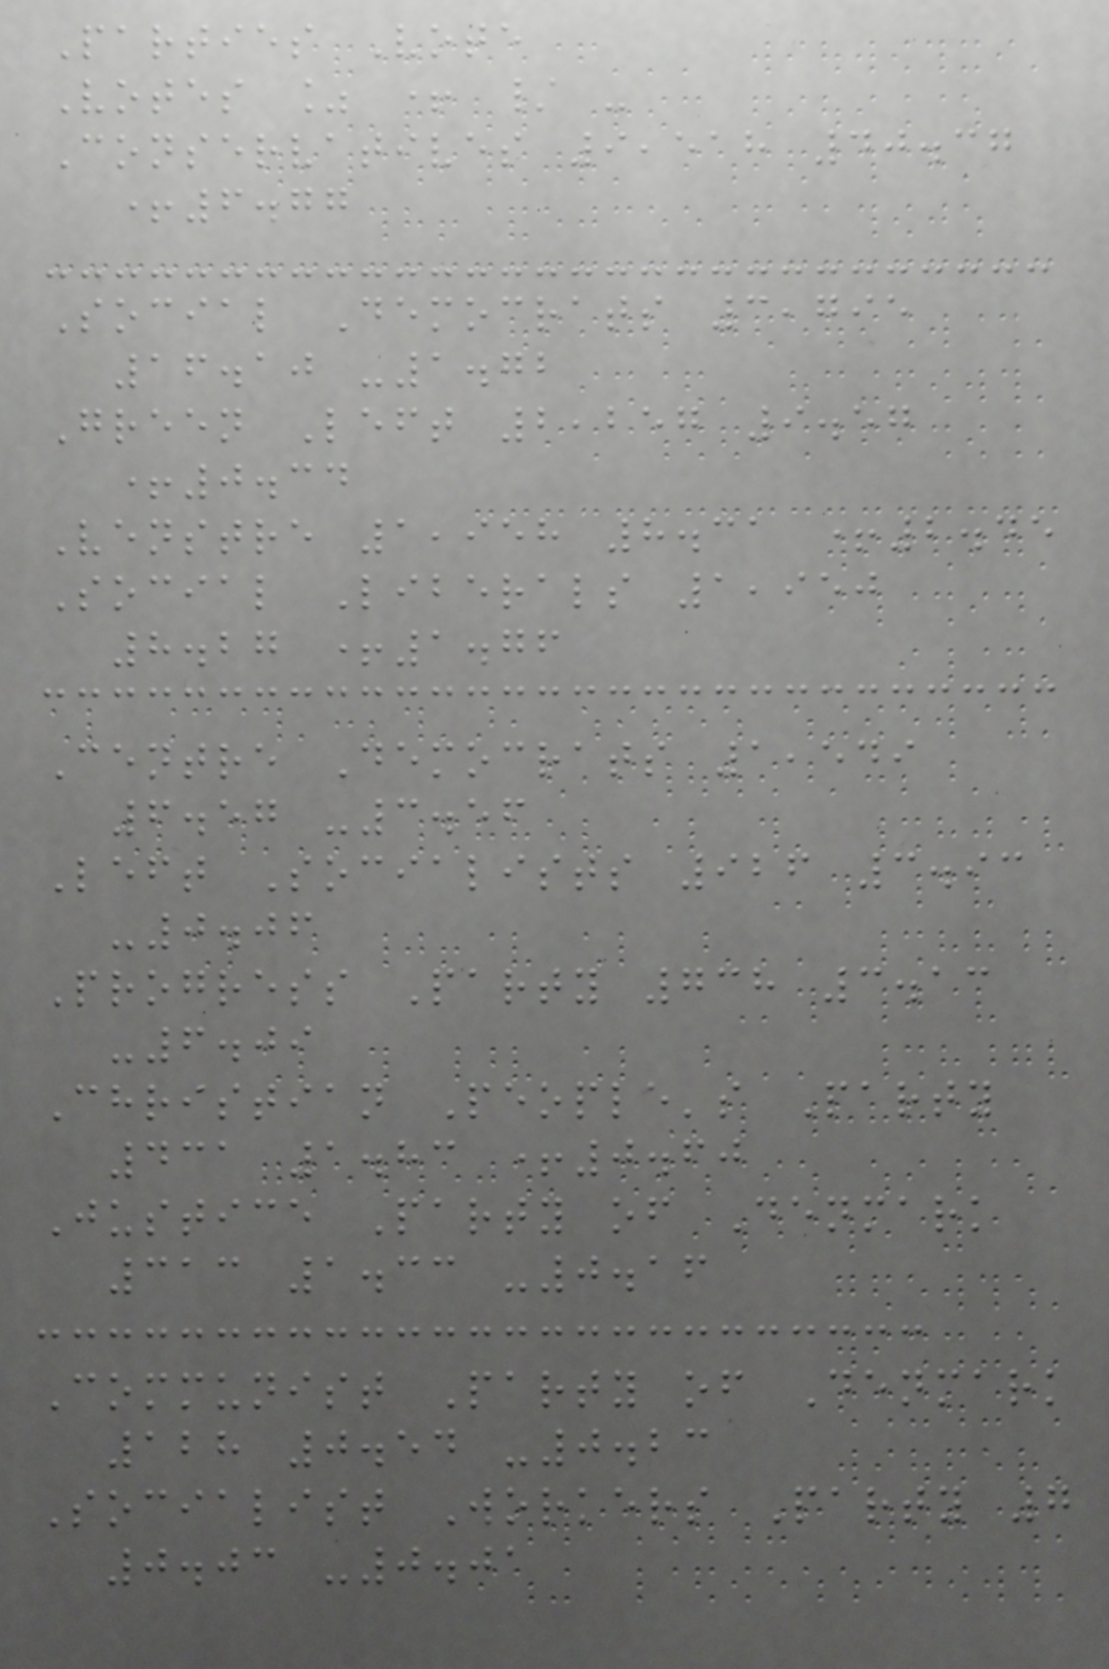Parties Vote
Votes % + / -
Conservatives 9,518 40.37
+6.77
Social Democrats 3,795
16.10 -1.72
Green Left 2,257 9.57
+0.34
Venstre 1,958 8.31 +2.45
Social Liberals 1,950
8.27 +1.76
Centre Democrats 1,549
6.57 -3.56
Left Socialists 926 3.93
-0.06
Progress Party 738 3.13
-6.09
Christian People's Party
431 1.83 +0.60
Justice Party of Denmark
313 1.33 -0.16
Communist Party of Denmark
128 0.54 -0.23
Socialist Workers Party 7
0.03 -0.01
